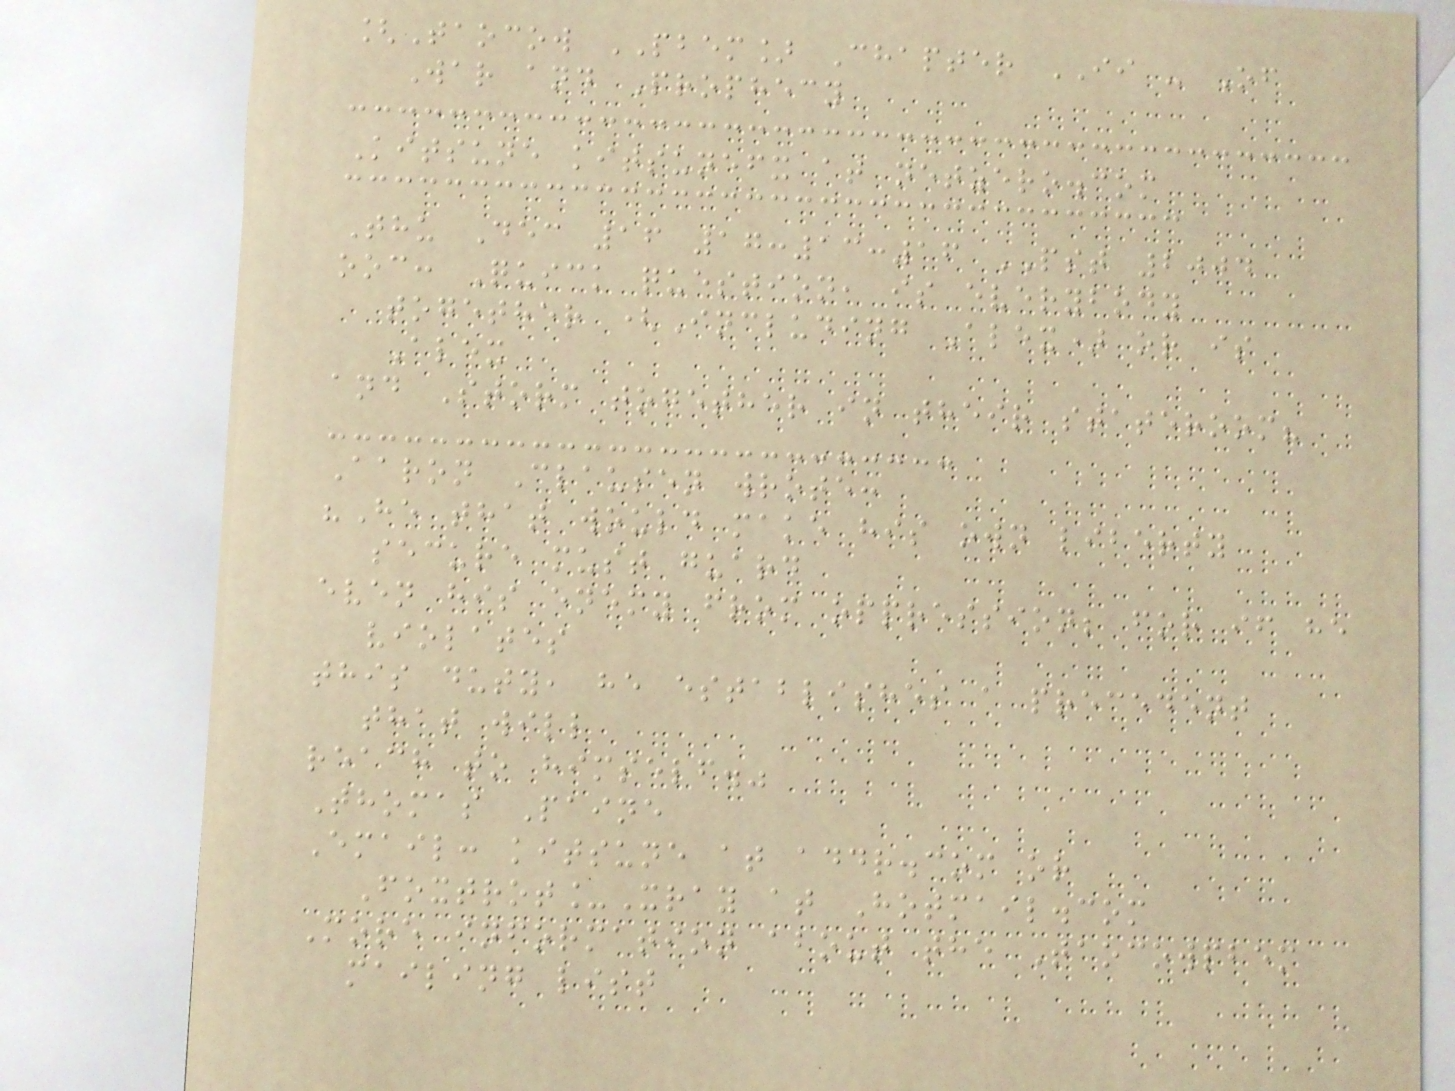[Taocow PBEM] Chapter II - Of
War and Prophecy
Kitsune kitsunefx at netzero.com
Thu Dec 16 17:13:16 PST 2004
ooc: Quick question, is everybody
together (Including Alex) or is
Alex
and Storm together in their stateroom?
Aaron Clausen wrote:
"He that would make his own liberty
secure must guard
even his enemy from oppression; for if he
violates
this duty, he establishes a precedent
that will
reach to himself."
Thomas Paine
Email: kitsune at addr.com or
Foxtrot_Xray at Hotmail.com
More information about the Taocowpbem
mailing list
